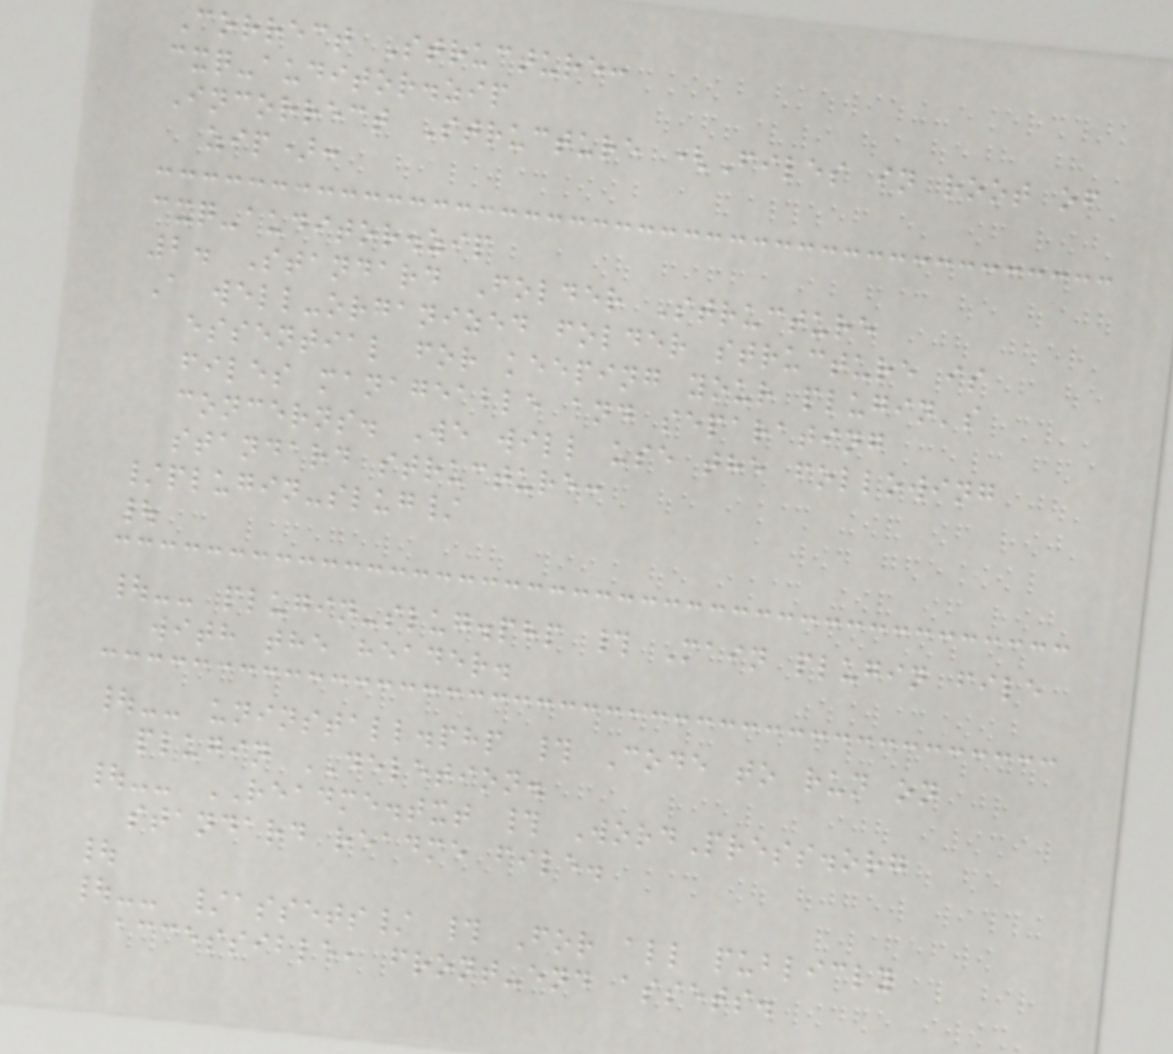Correct Structure:
cxq-auditor.zip
Incorrect Structure (Files in root of
zip):
cxq-auditor.zip
2. Standard Folder Structure
A well-organized folder structure is
essential for keeping your plugin's
files manageable and separating
concerns. We will use the following
standard structure:
/plugin-slug/
|
|-- plugin-slug.php # Main plugin file
with the header.
|-- uninstall.php # Code to run on
plugin DELETION.
|-- README.txt # WordPress.org
standard readme file.
|
|-- /assets/ # For all publicly
accessible, front-end assets.
